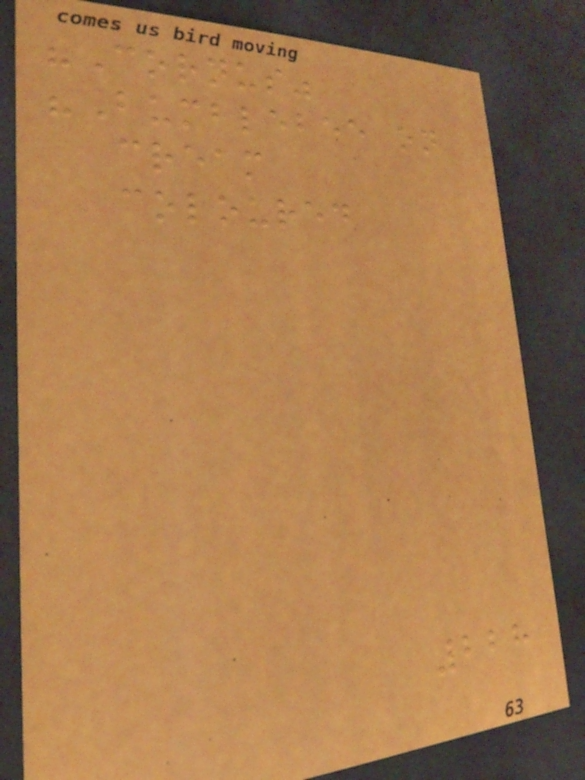"Cornus"
"Bumblebee on
cream
coloured
228
